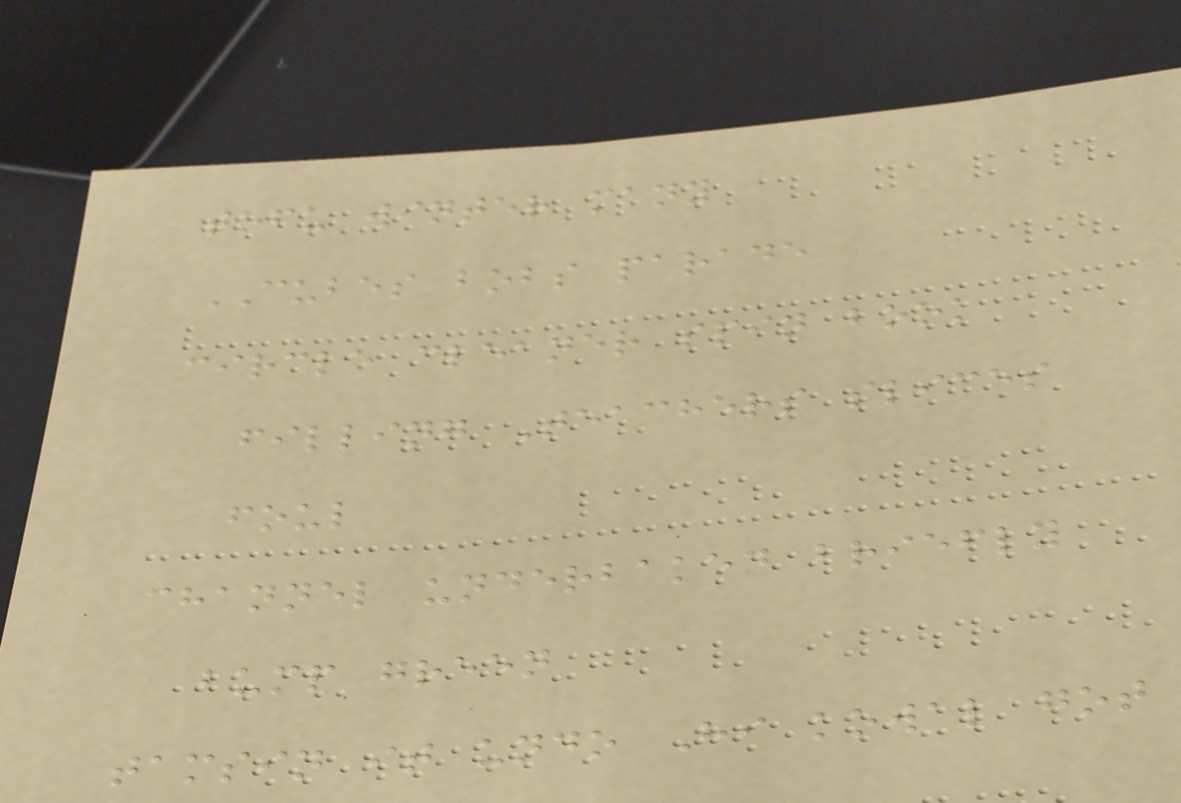tofu winter many
CUBES bobs parade
circle cleaner spin book
filling Teachers slices
foul
channel underbaked briefly
bump green
tamsin it undo Hi kowal got
